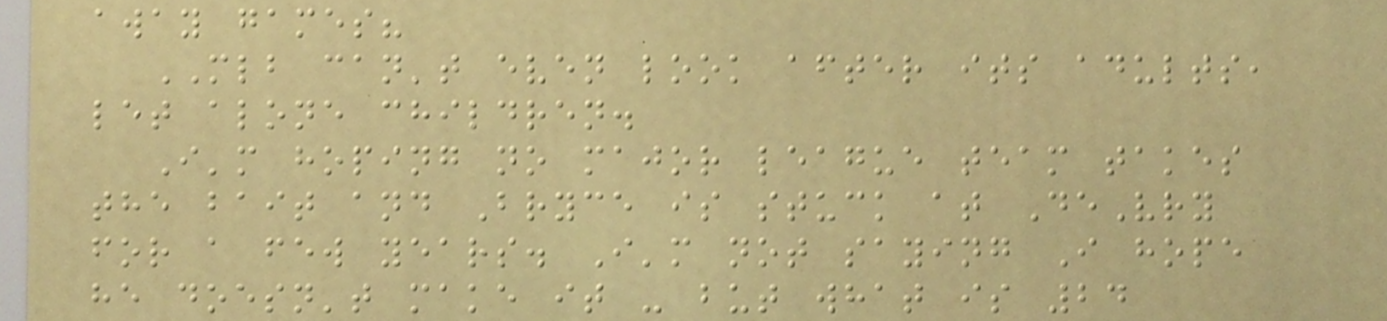away games?
MLB can't even look after its adults,
let alone children.
I'm hoping no major league team takes
the bait and Bryce is stuck at DeVry
for a few years. I'm not saying I hope
he doesn't make it - but what is 24
